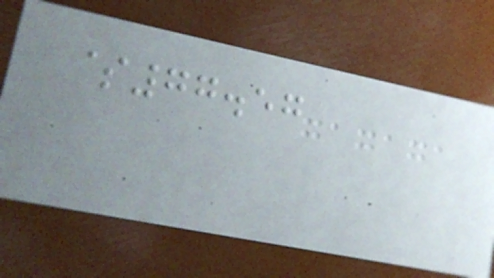$77.57
